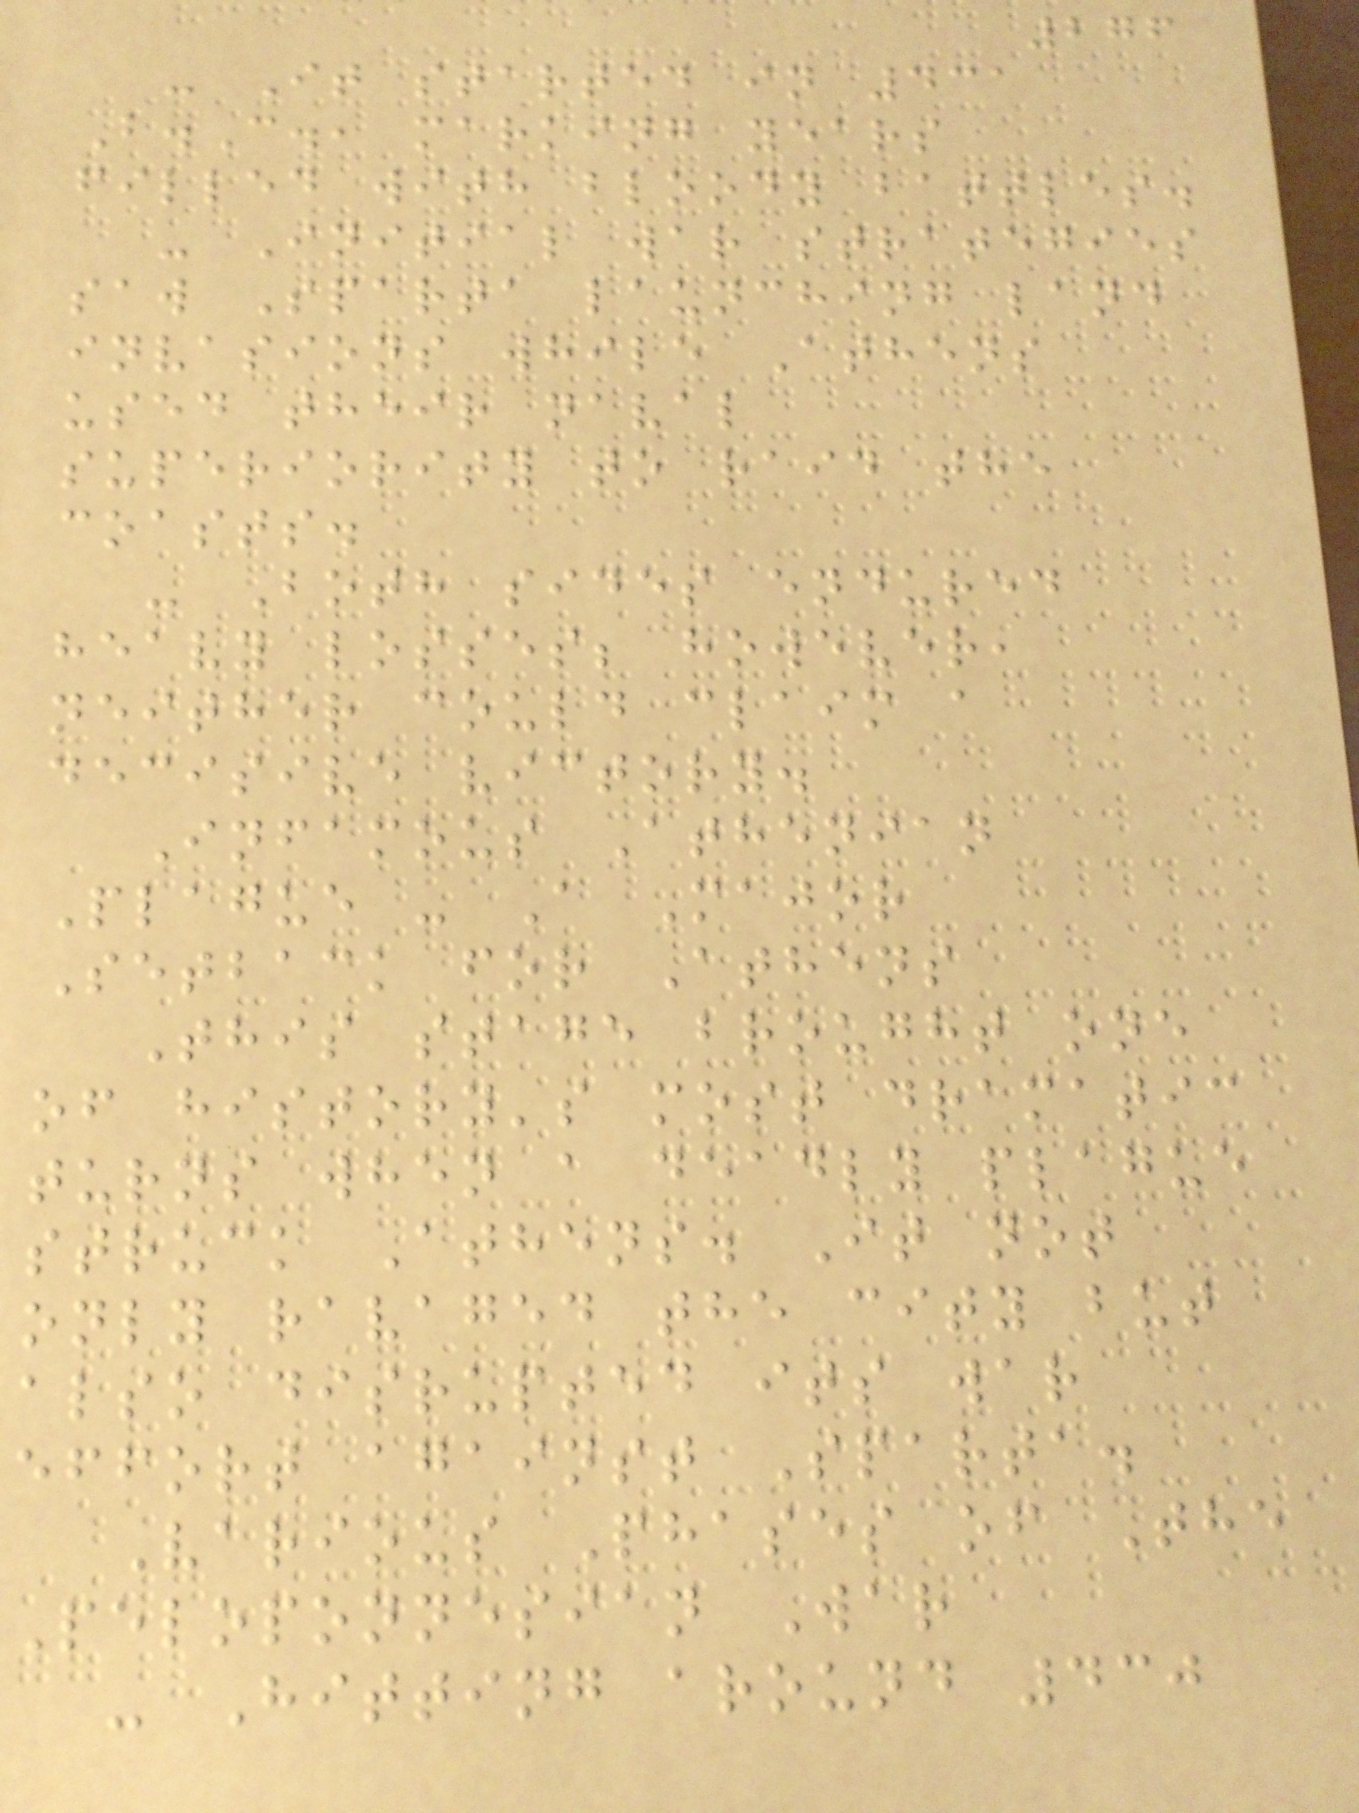276
- It started in 431
B.C., marking years
filled with bloody battles.
- Initial war strategies
saw Sparta launching land
invasions while Athens
used their naval
superiority to raid the
coasts.
- Both sides endured
heavy losses; however,
neither could claim a
decisive victory.
Infamous Athenian
Plague - A Major
Setback for Athens
This stage brought one
of history's most dramatic
turns when a deadly plague
struck Athens. It not
only ravaged the city but
also disrupted its war
effort against Sparta.
Various Phases of The
Peloponnesian War
- Hitting around 430
